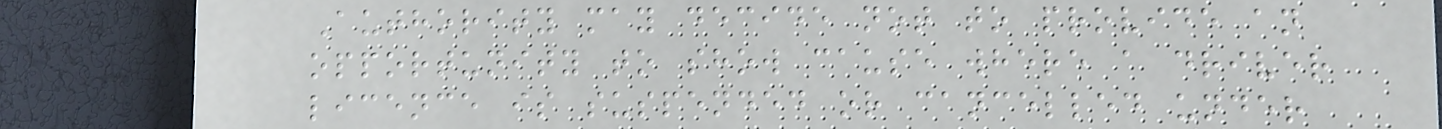Authority may decide not to provide an
opportunity to show cause where a driver
licence is suspended or cancelled under
